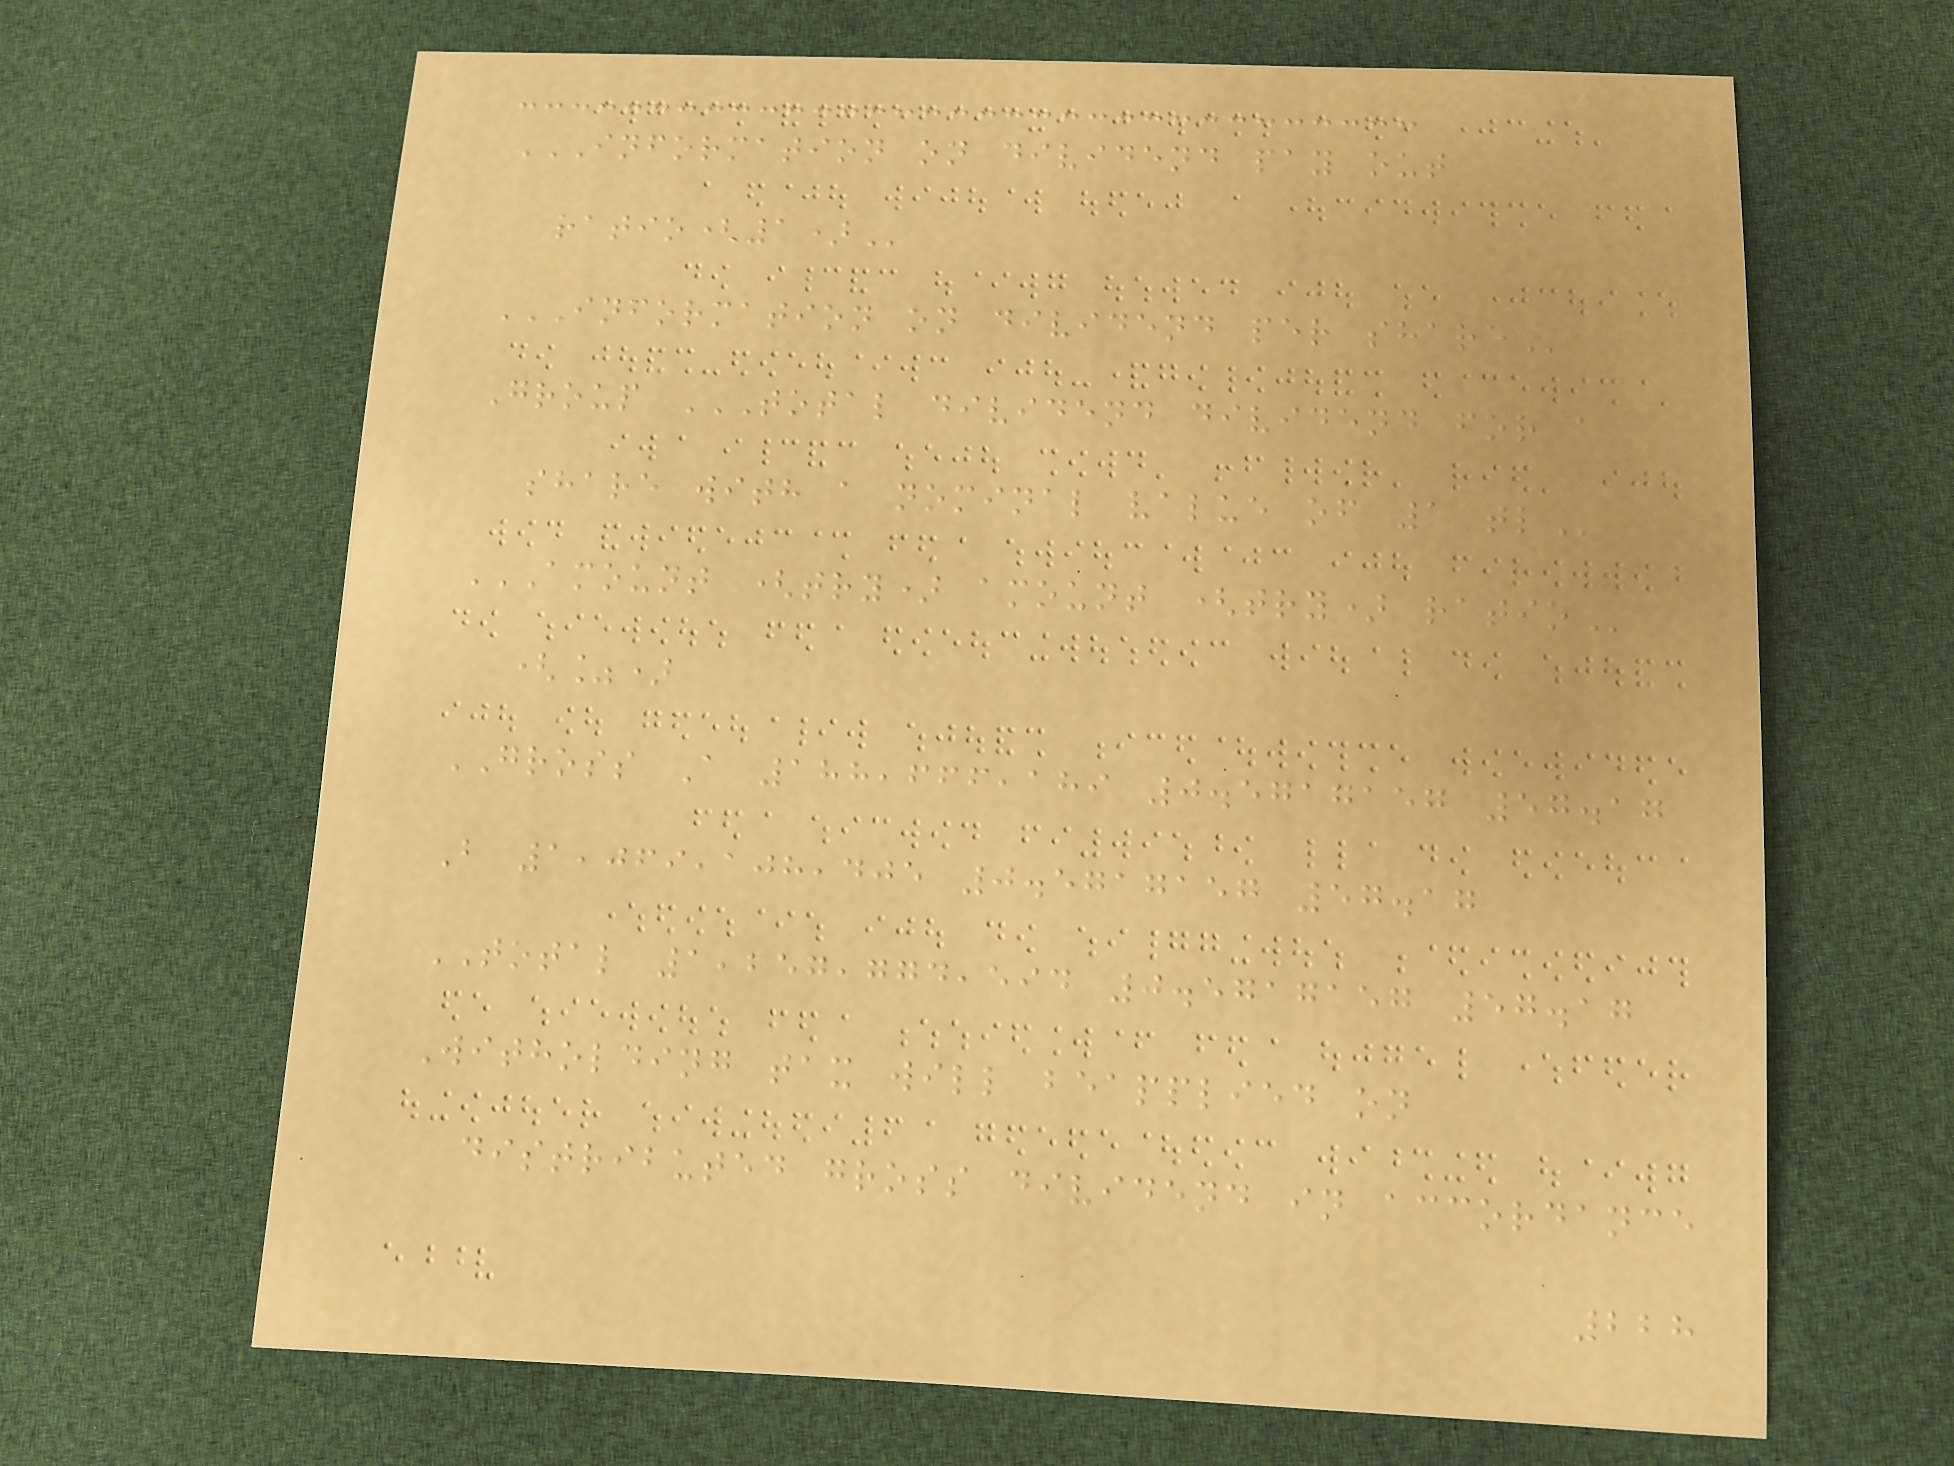INFORMATION ON DIVIDEND PAY OUT
RATIO(1)
INFORMATION ON DIVIDEND PER SHARE
Group TOTAL DIVIDEND DIVIDEND FOR A
SHARE WITH A NOMINAL VALUE OF 1 TL
AMOUNT (TRY) AMOUNT (TRY) RATIO
(%)
GROSS A 188,666,189 0.5717157 57.17
B 1,069,108,405 0.5717157 57.17
TOTAL 1,257,774,594 0.5717157 57.17
Witholding tax will beapplied on
distributed gross dividend in accordance
228
